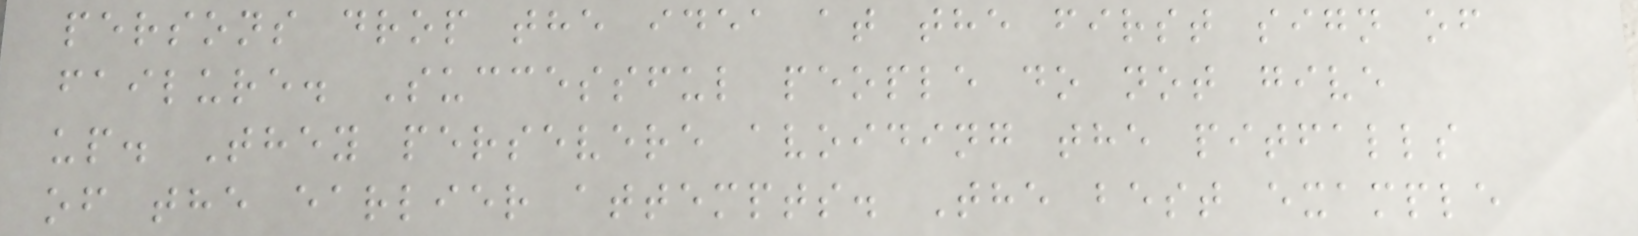persons drop the idea at the first sign of
failure. Successful people do not give
up. They persevere avoiding the pitfalls
of the earlier attempts. The best example
